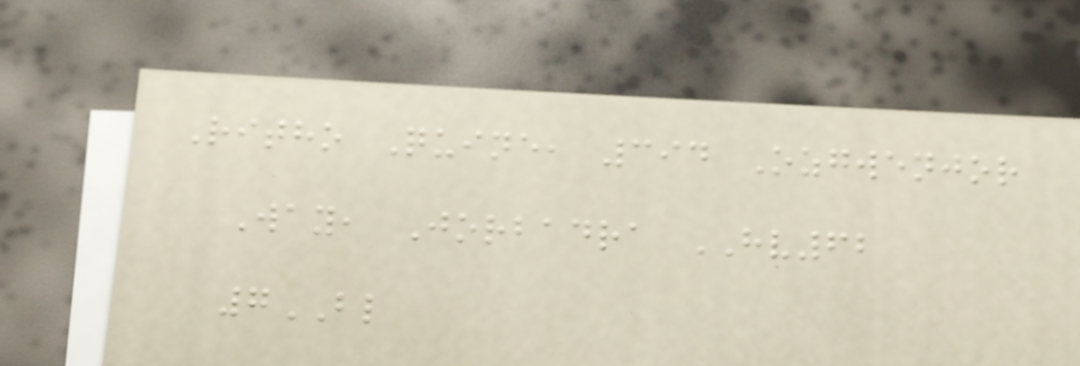Ritho Quine, 394 Ozgwenjor
Way, Jorbadra HV62
7BL
